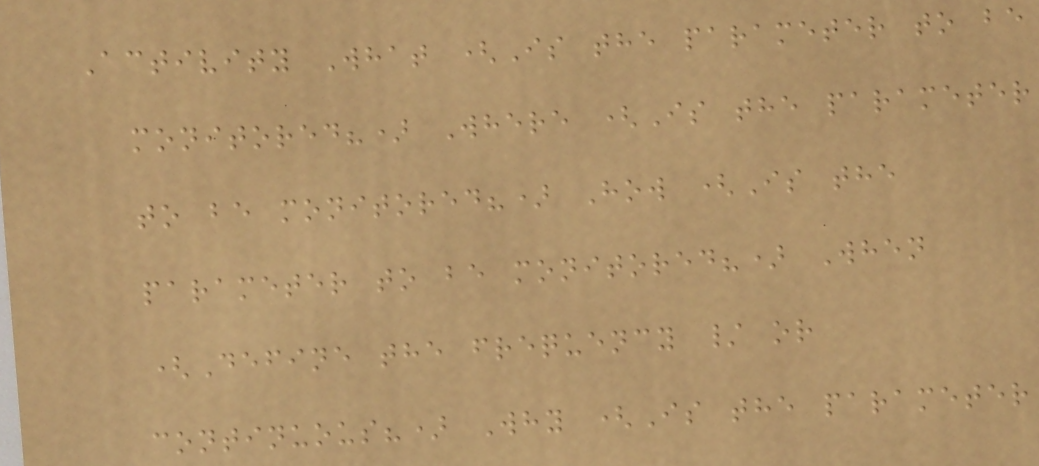Activity What (Is the parameter to be
monitored?) Where (Is the parameter
to be monitored?) How (Is the
parameter to be monitored?) When
(Define the frequency / or
continuous?) Why (Is the parameter
